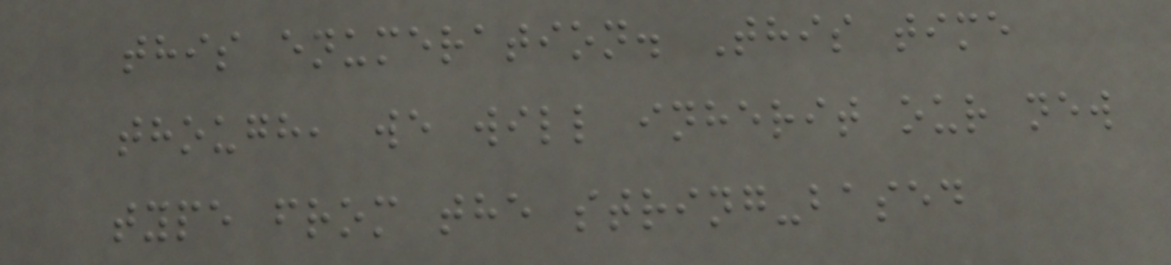this enumeration. This time
though, we will inherit our new
type from the string-based
